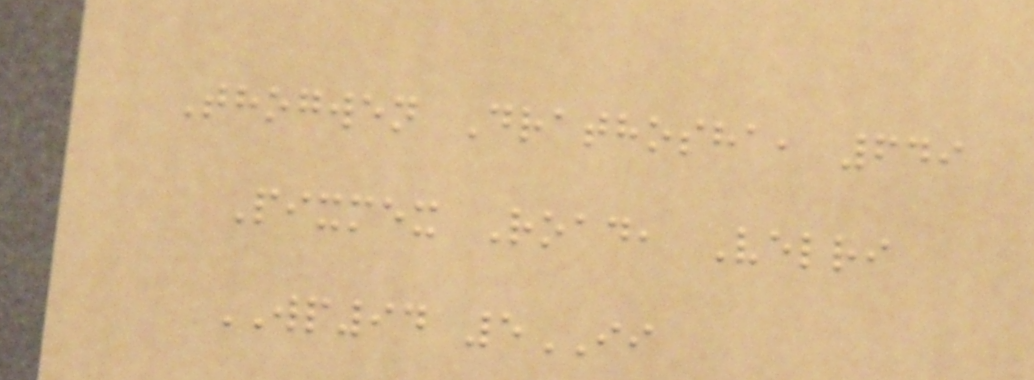Thogwen Drathosha, 649
Pixmex Road, Velri
WP94 5II
